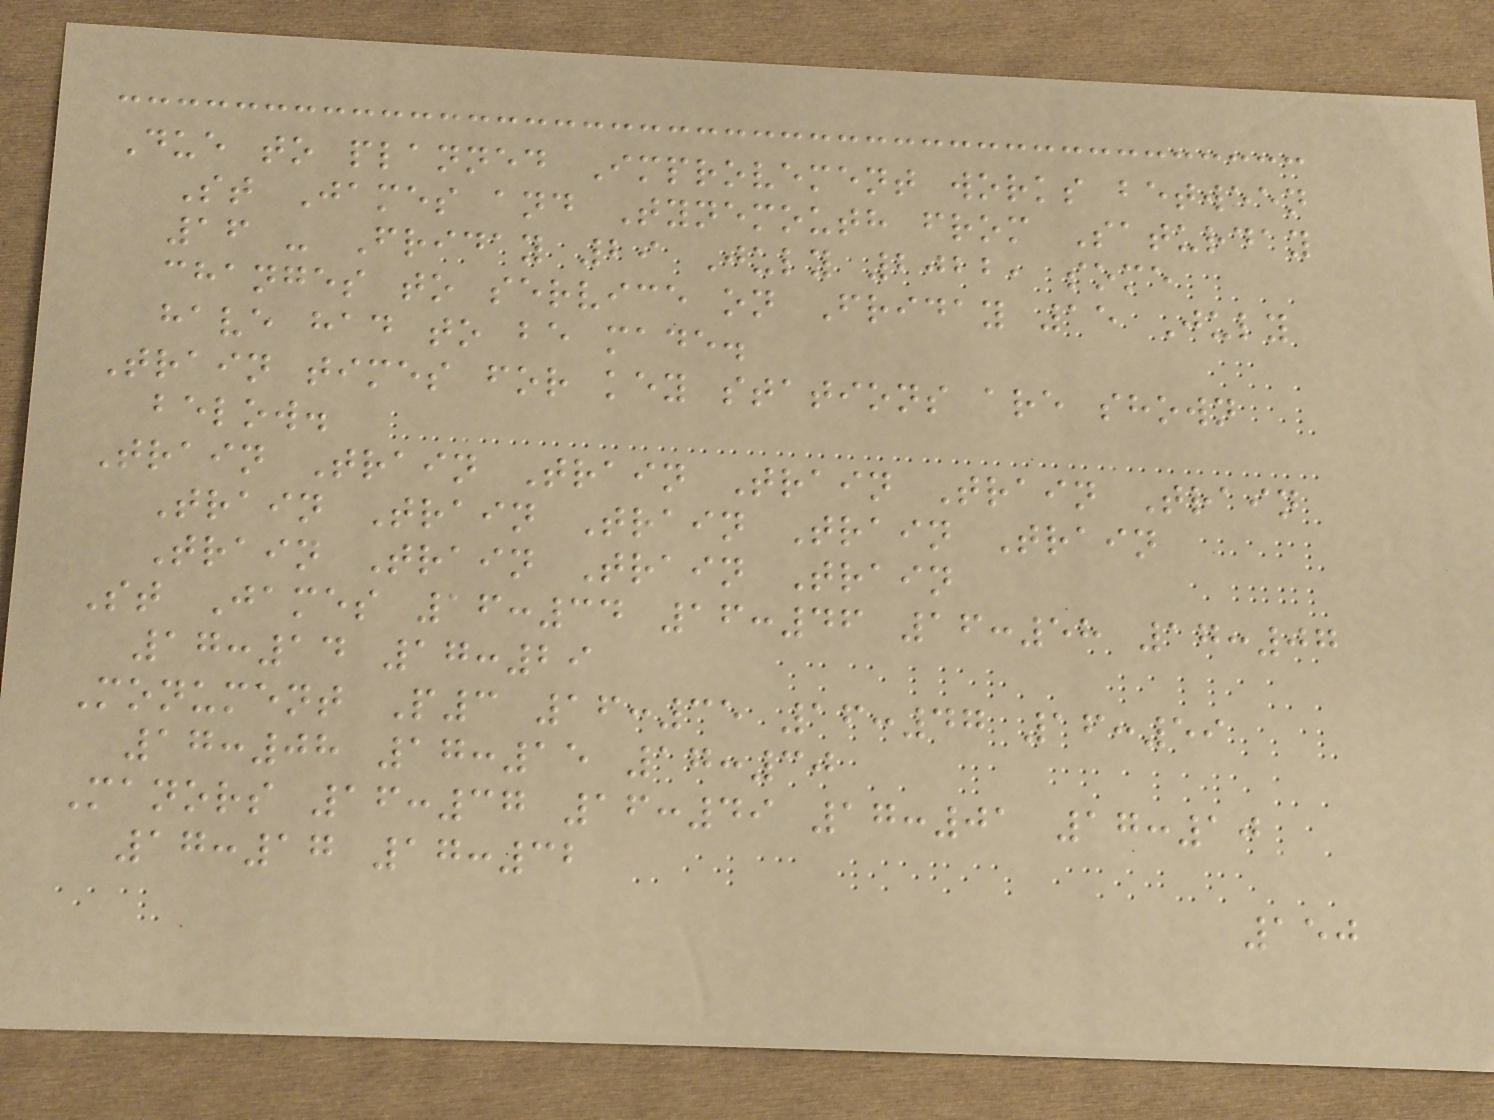Due to planned Improvement works between
St James and Tynemouth from Saturday
16 - Friday 29 July 2022, some
changes to service on Friday 15 July
have had to be made.
Train times for key stations are shown
below.
Train Train Train Train Train Train
Train Train Train Train Train
Train Train Train Train
St James 16:34 16:46 16:58 17:07
17:14 17:29
Monument P3 16:35 16:47 16:59
17:08 17:15 17:30
Manors 16:37 16:49 17:01 17:10
17:17 17:32
150
